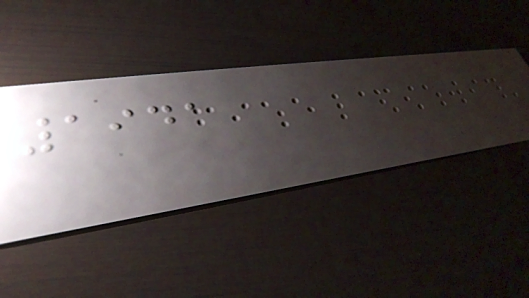1941
